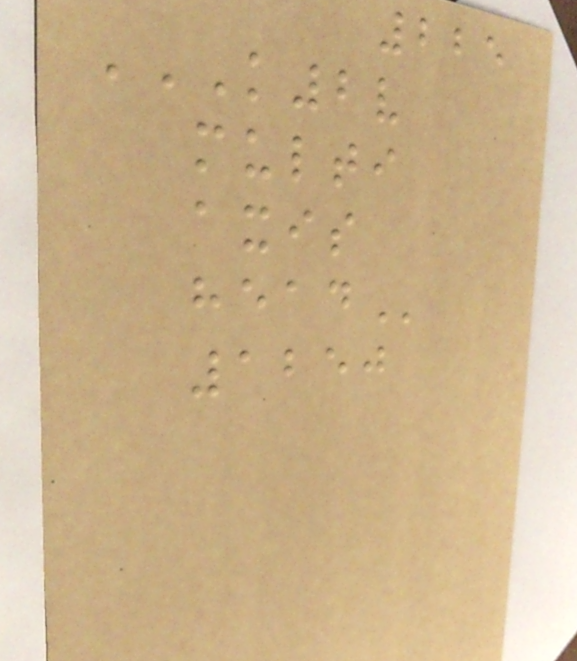225
K2V
MULTI
AXIS
HEAD
1250
